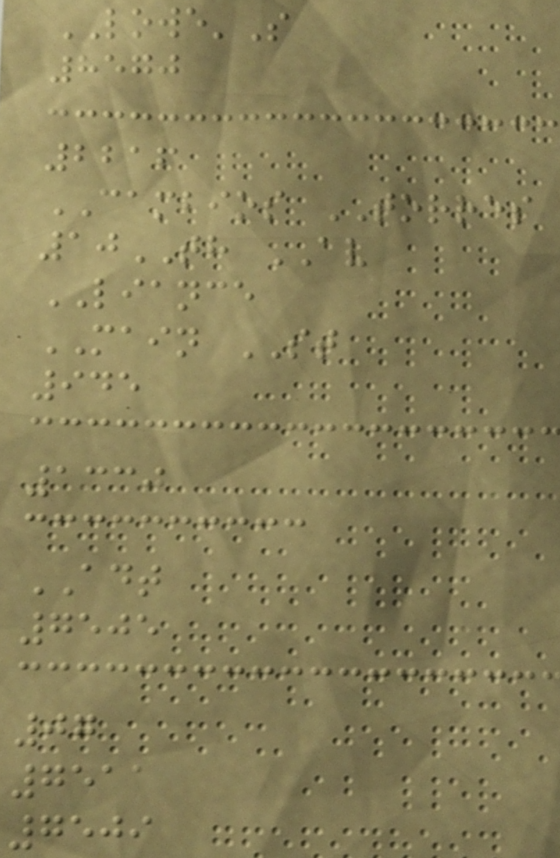LOWE'S
8570
2216
CAMBIOS TORRES
10TH AV
LIANCE
MAIN ST
945
1330
ADT
7505
07
7511
7509
